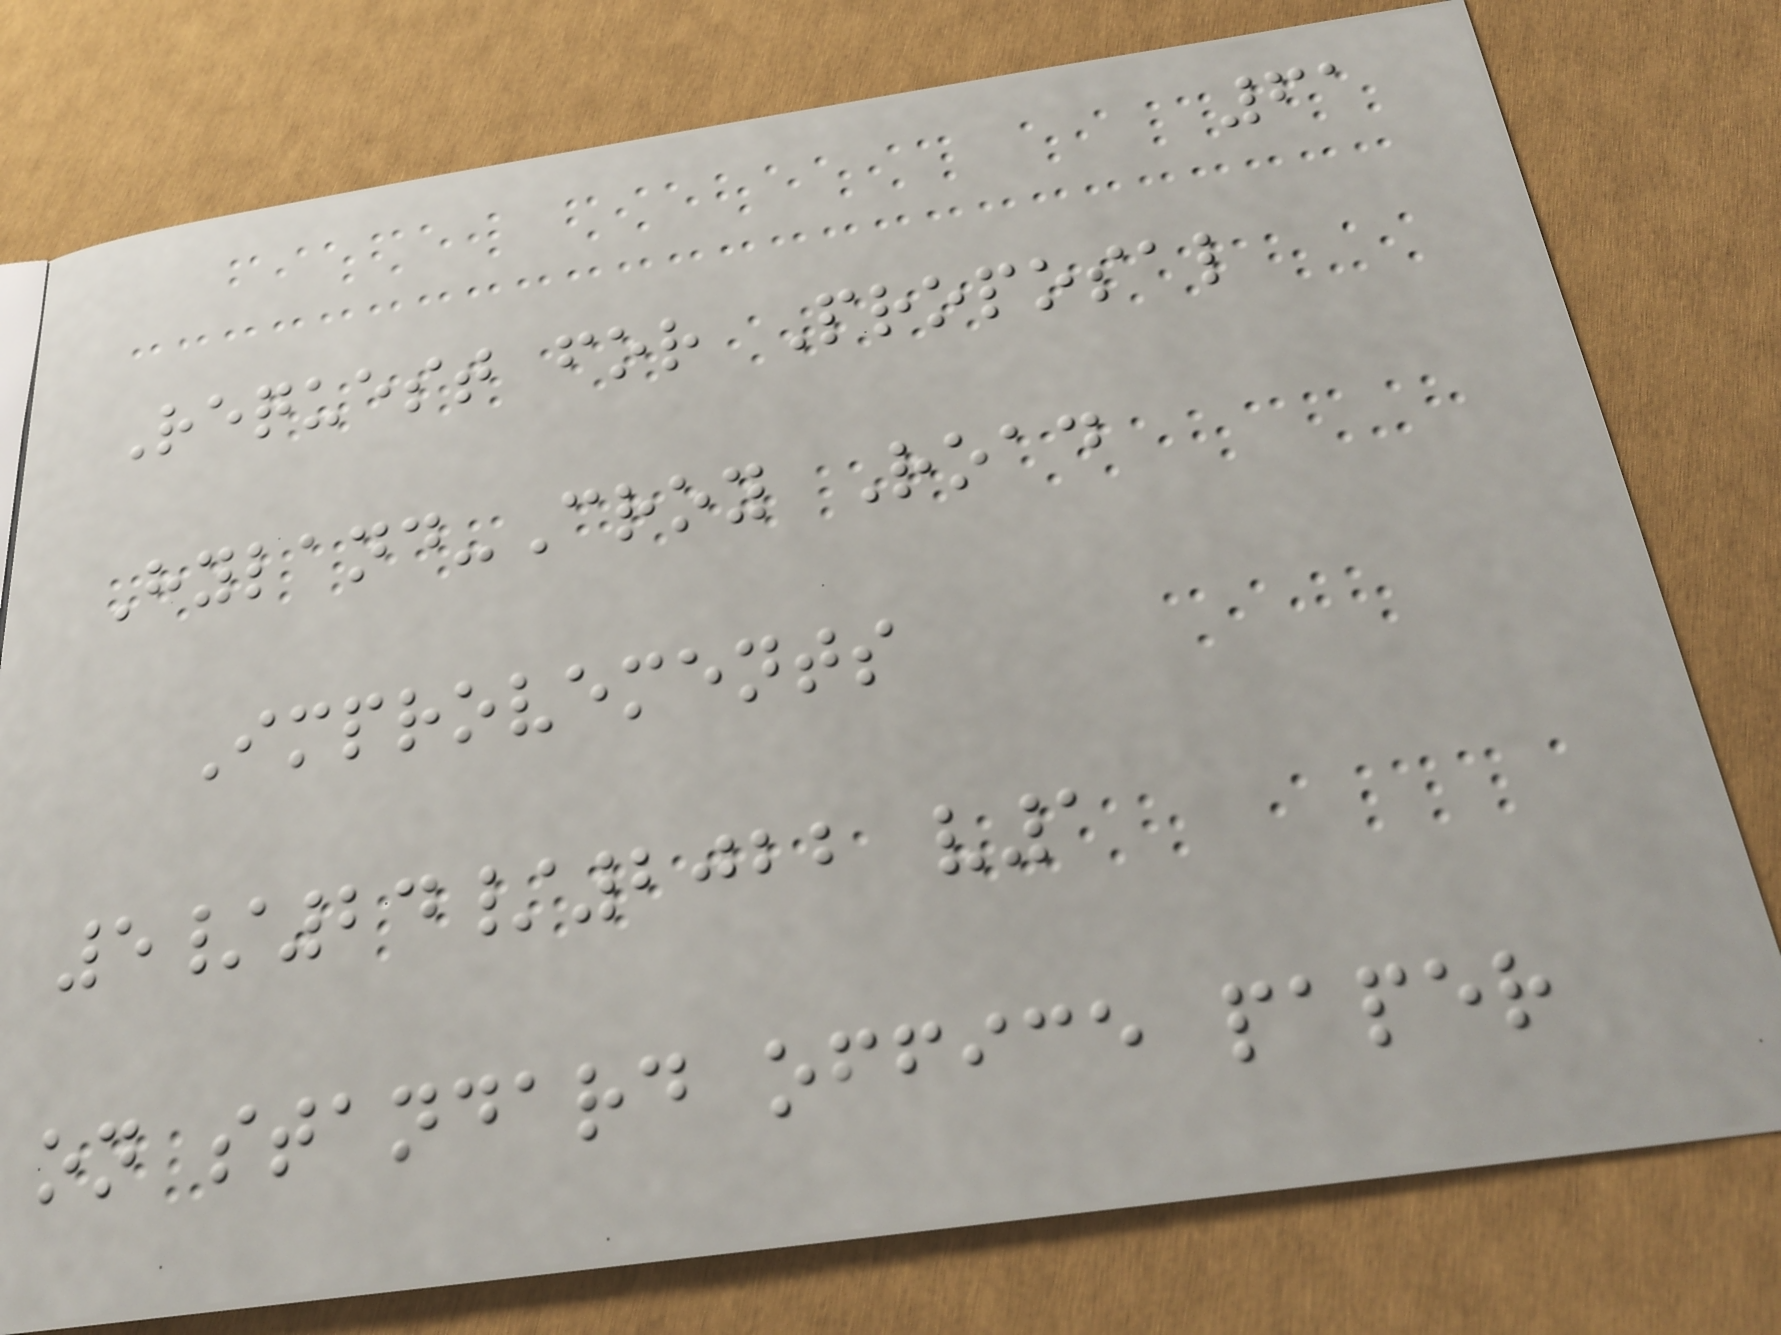61
Request for Proposal
Hyland-Croy Road
Improvements
5/24/2022 v1
on standard office paper
